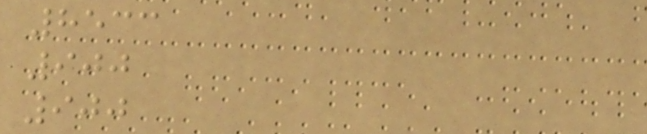8533
900
900
